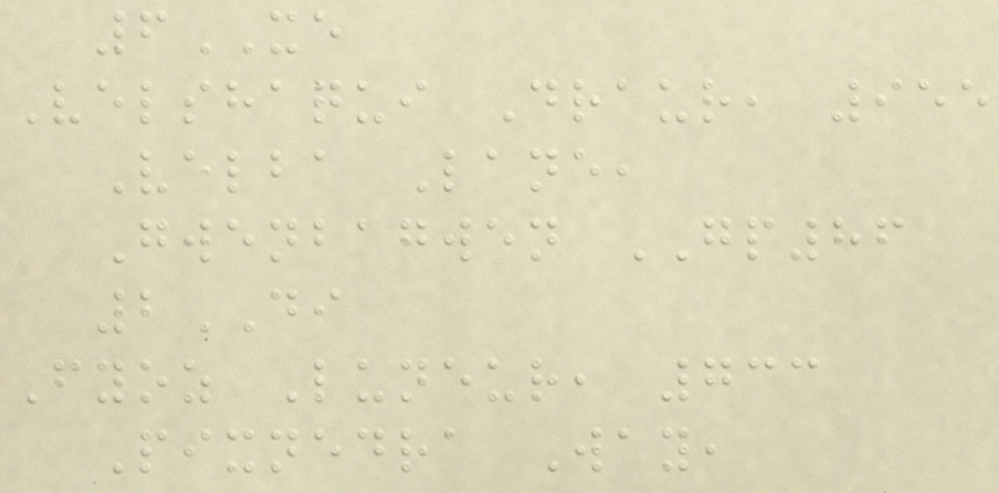6XE
Velshaqui Draur, 955
Velba Lane,
Gwenbagwen GP86
2DI
Fyoz Luneur, 733
Pixnedra Way,
